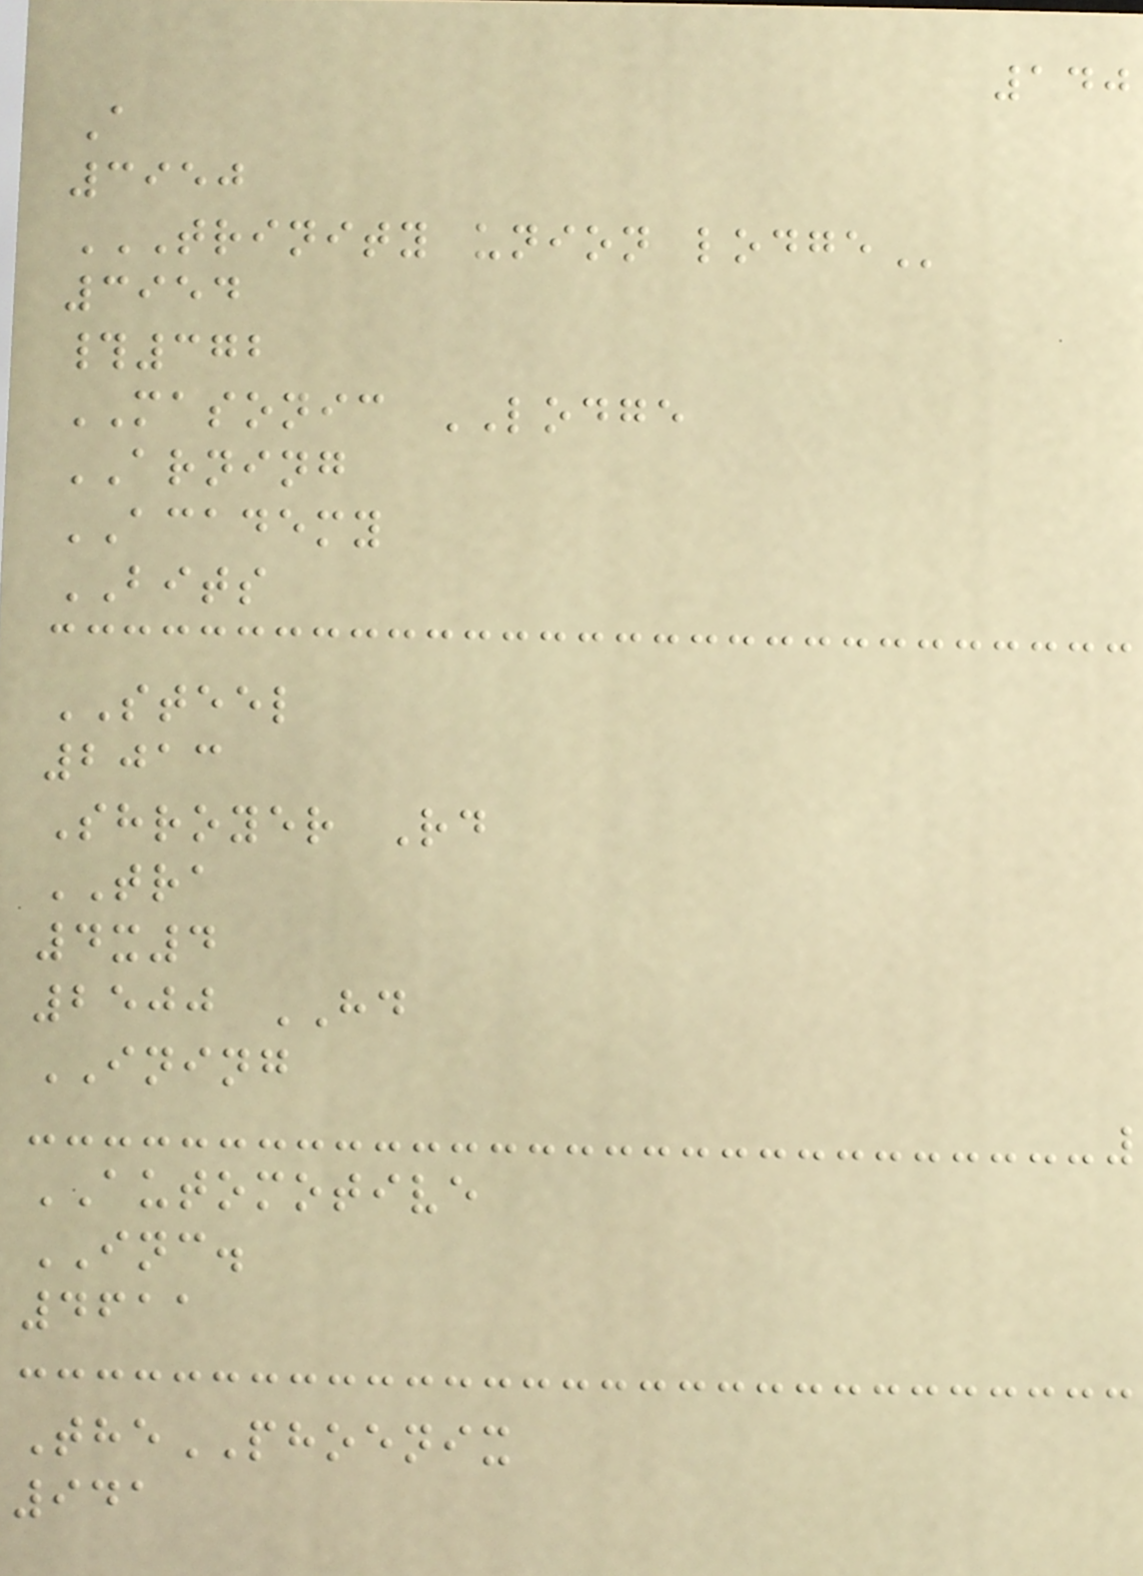140
A
3950
TRINITY UNION LODGE
3954
#372
MASONIC LODGE
ARNING
ACADEMY
BITS
STEEL
2013
Shroyer Rd
TRA
4x4
2500 HD
INING
AUTOMOTIVE
INC.
4611
ThePHOENIX
941
